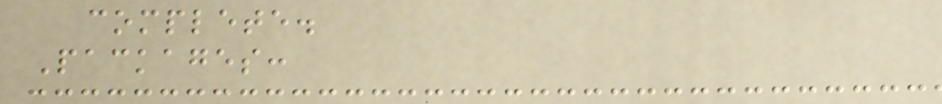complete.
Packages:
